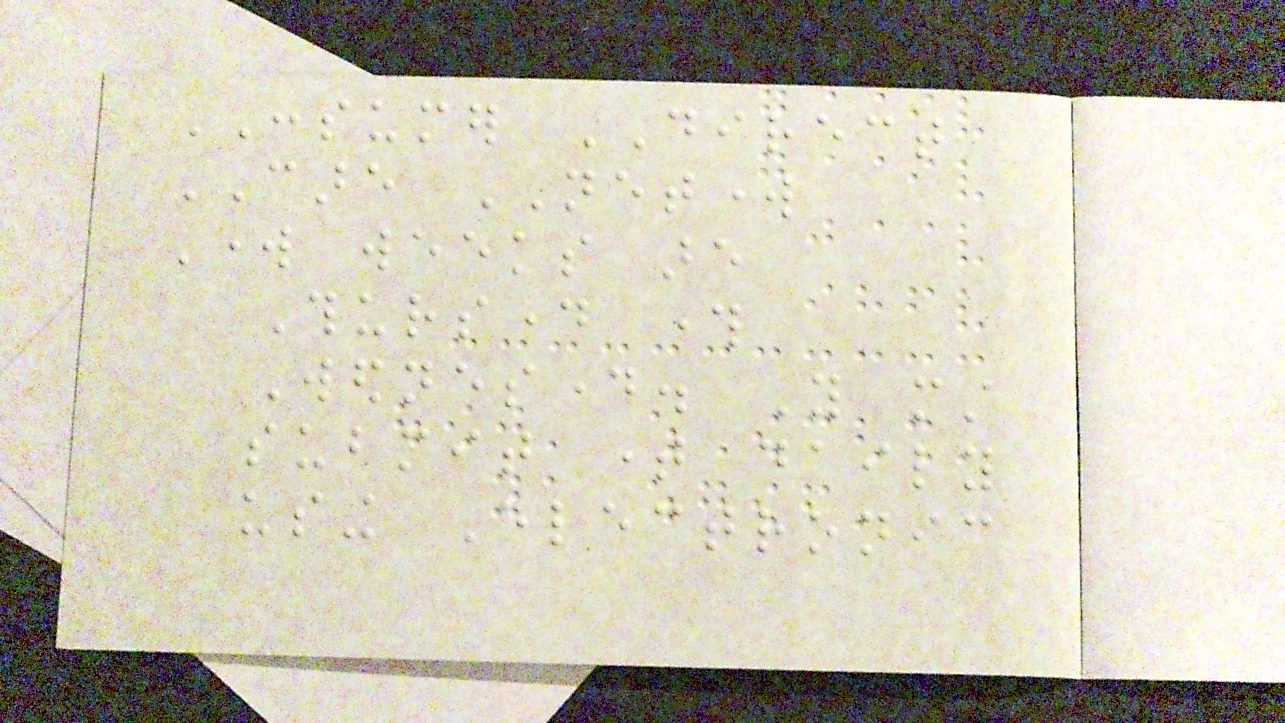CONSUMER DIRECT
CARE NETWORK
Work weeks are
Thursday through
Wednesday. You must
submit time daily
using Electronic
